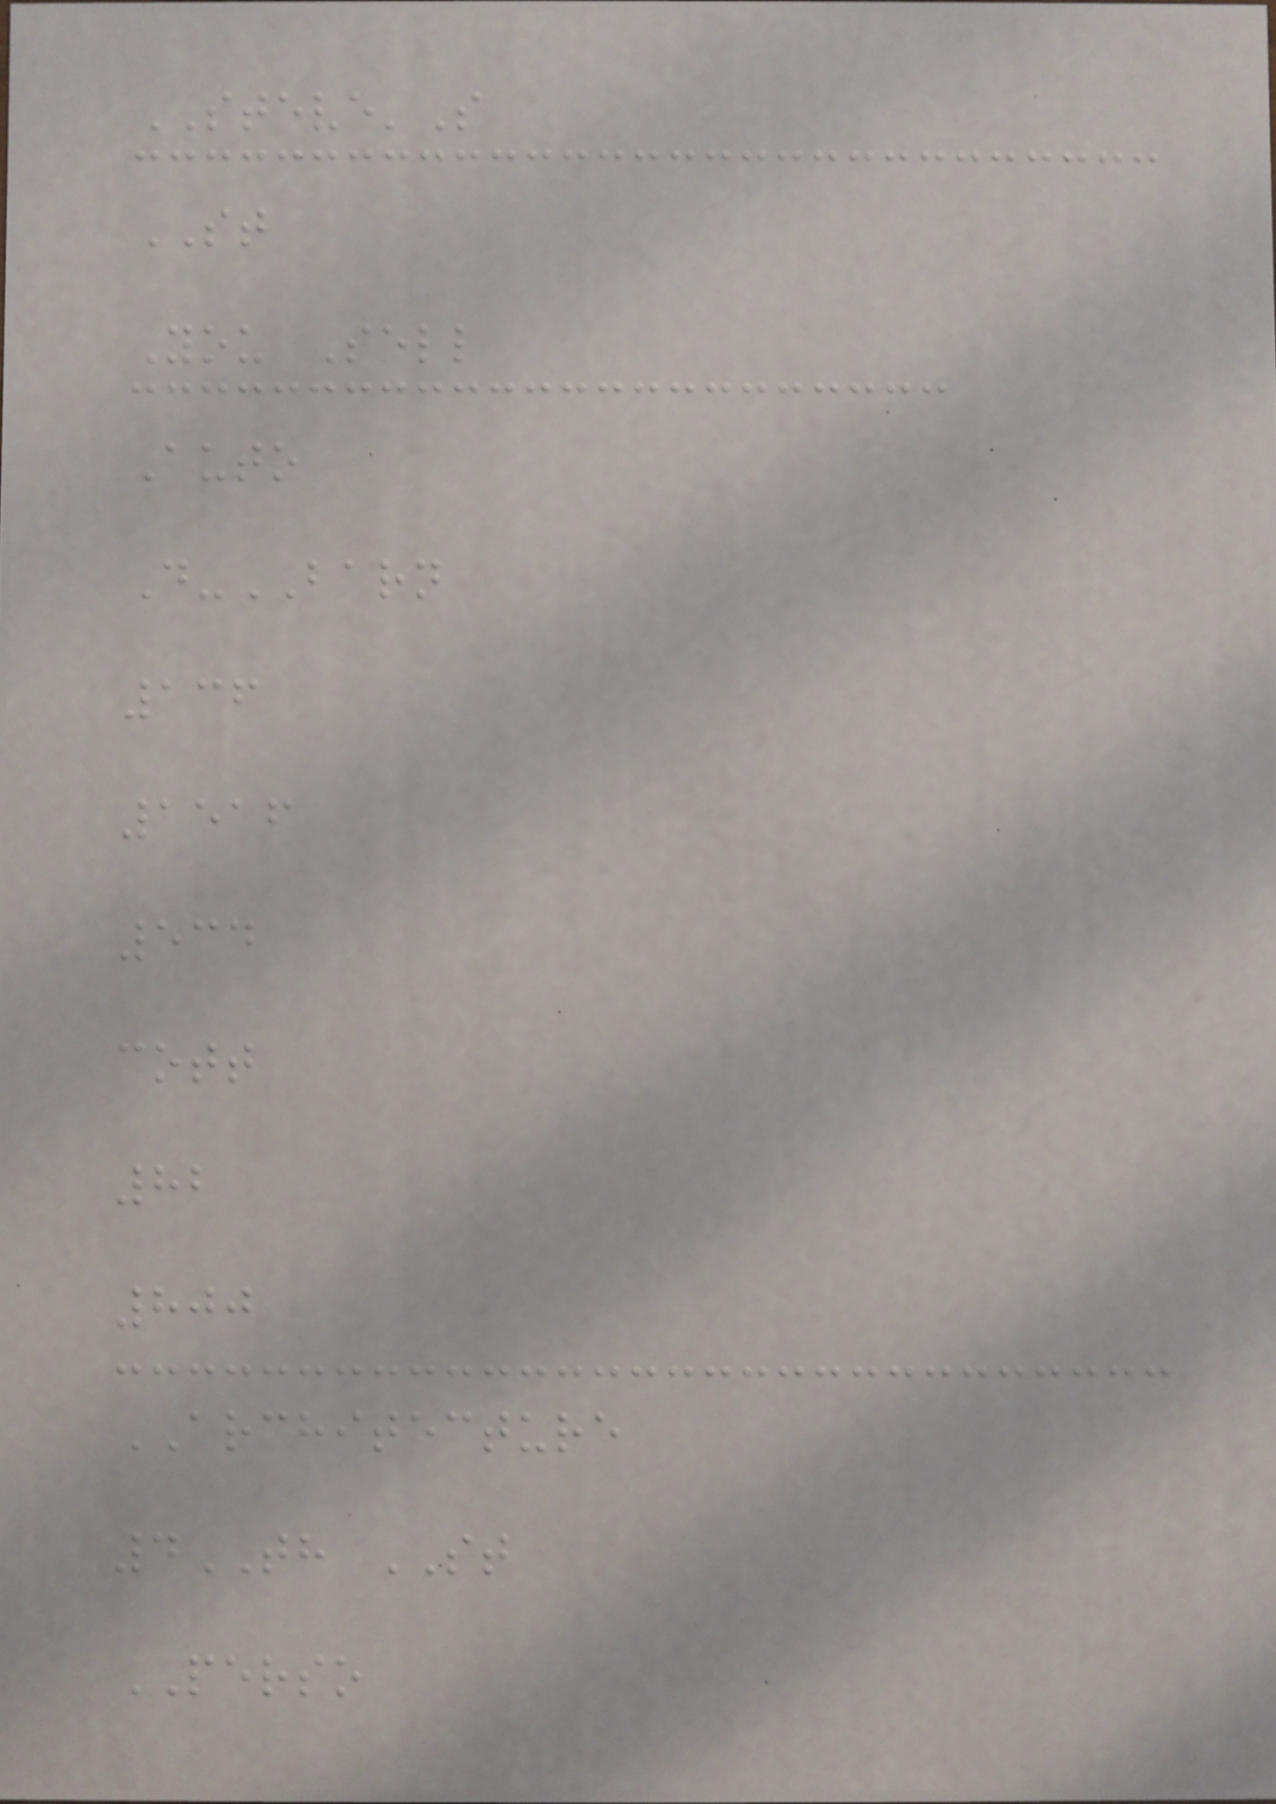STEVE'S
ST
You Sell
Auto
D-BARN
136
1516
534
cott
82
800
ARCHITECTURE
4TH ST
PERSO
